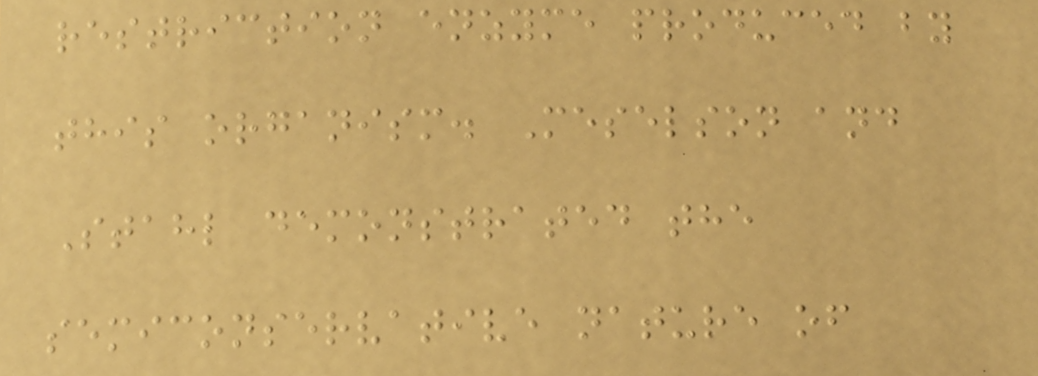restriction enzyme produced by
this organism. Meselson and
Stahl demonstrated the
semiconservative nature of
